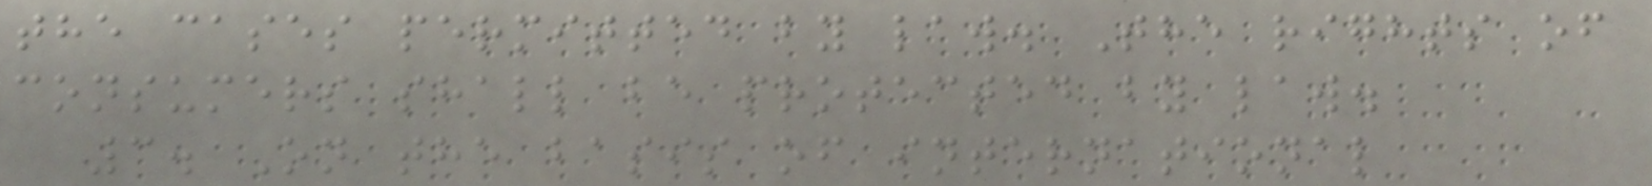the cases permitted by law. The rights of
consumers shall be protected by law.
3. On the basis of international
